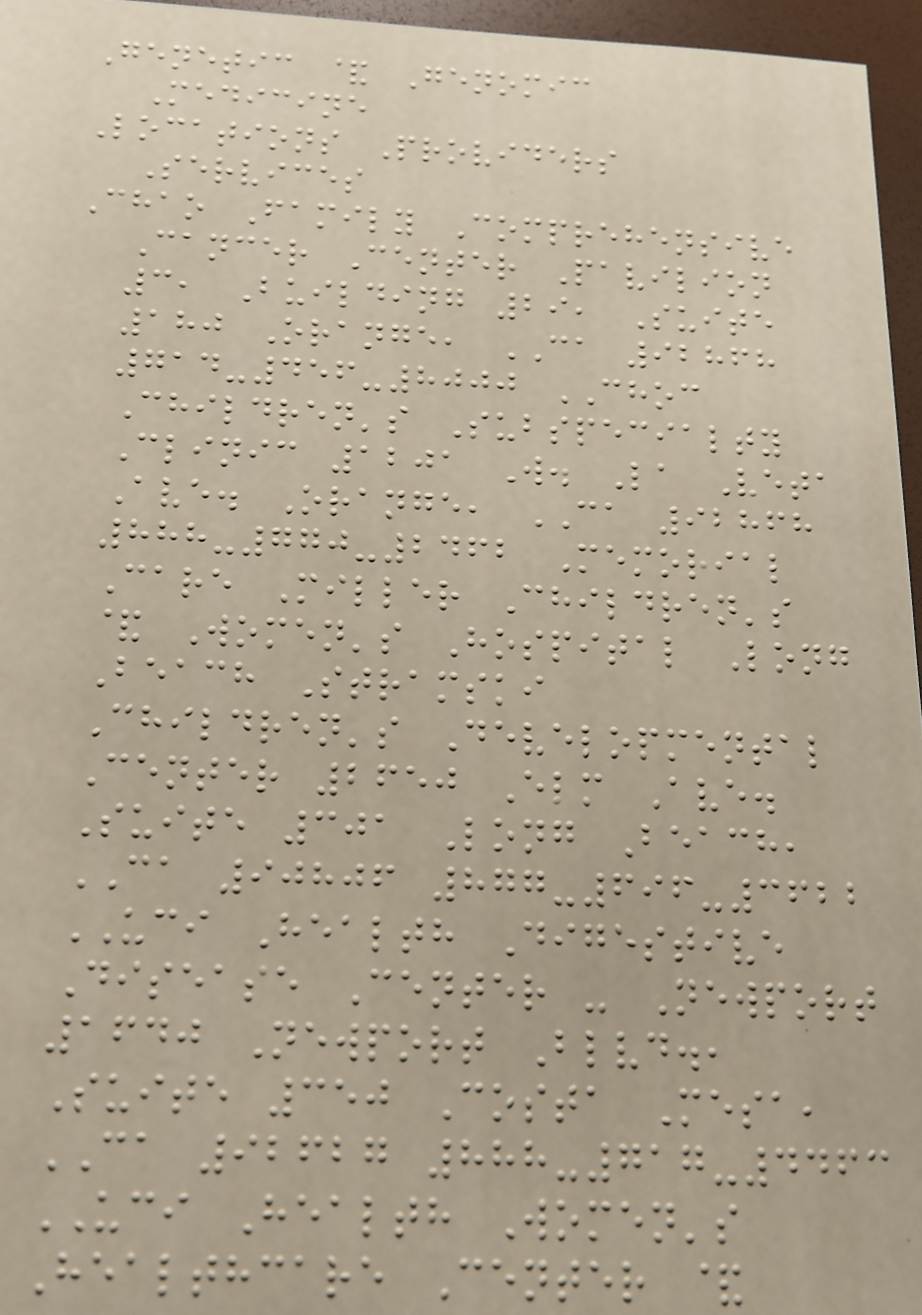Genetic & Genomic
Medicine
Locations Providers
Services
Chao Family Comprehensive
Cancer Center Pavilion
3, Building 29, Suite
180 Orange, CA 92868
714-456-8000 CHOC
Children's Subspecialty
Clinic 1201 W. La Veta
Ave. Orange, CA 92868
888-770-2462 Memorial
Care Miller Children's
& Women's Hospital Long
Beach Stramski
Children's Developmental
Center 2650 Elm Ave.
Suite 301 Long Beach,
CA 90806 877-696-3622
UCI Health Digestive
Disease Center - Newport
1640 Newport Blvd.,
Suite 350 Costa Mesa,
CA 92627 888-717-4463
UCI Health Women's
Healthcare Center &
